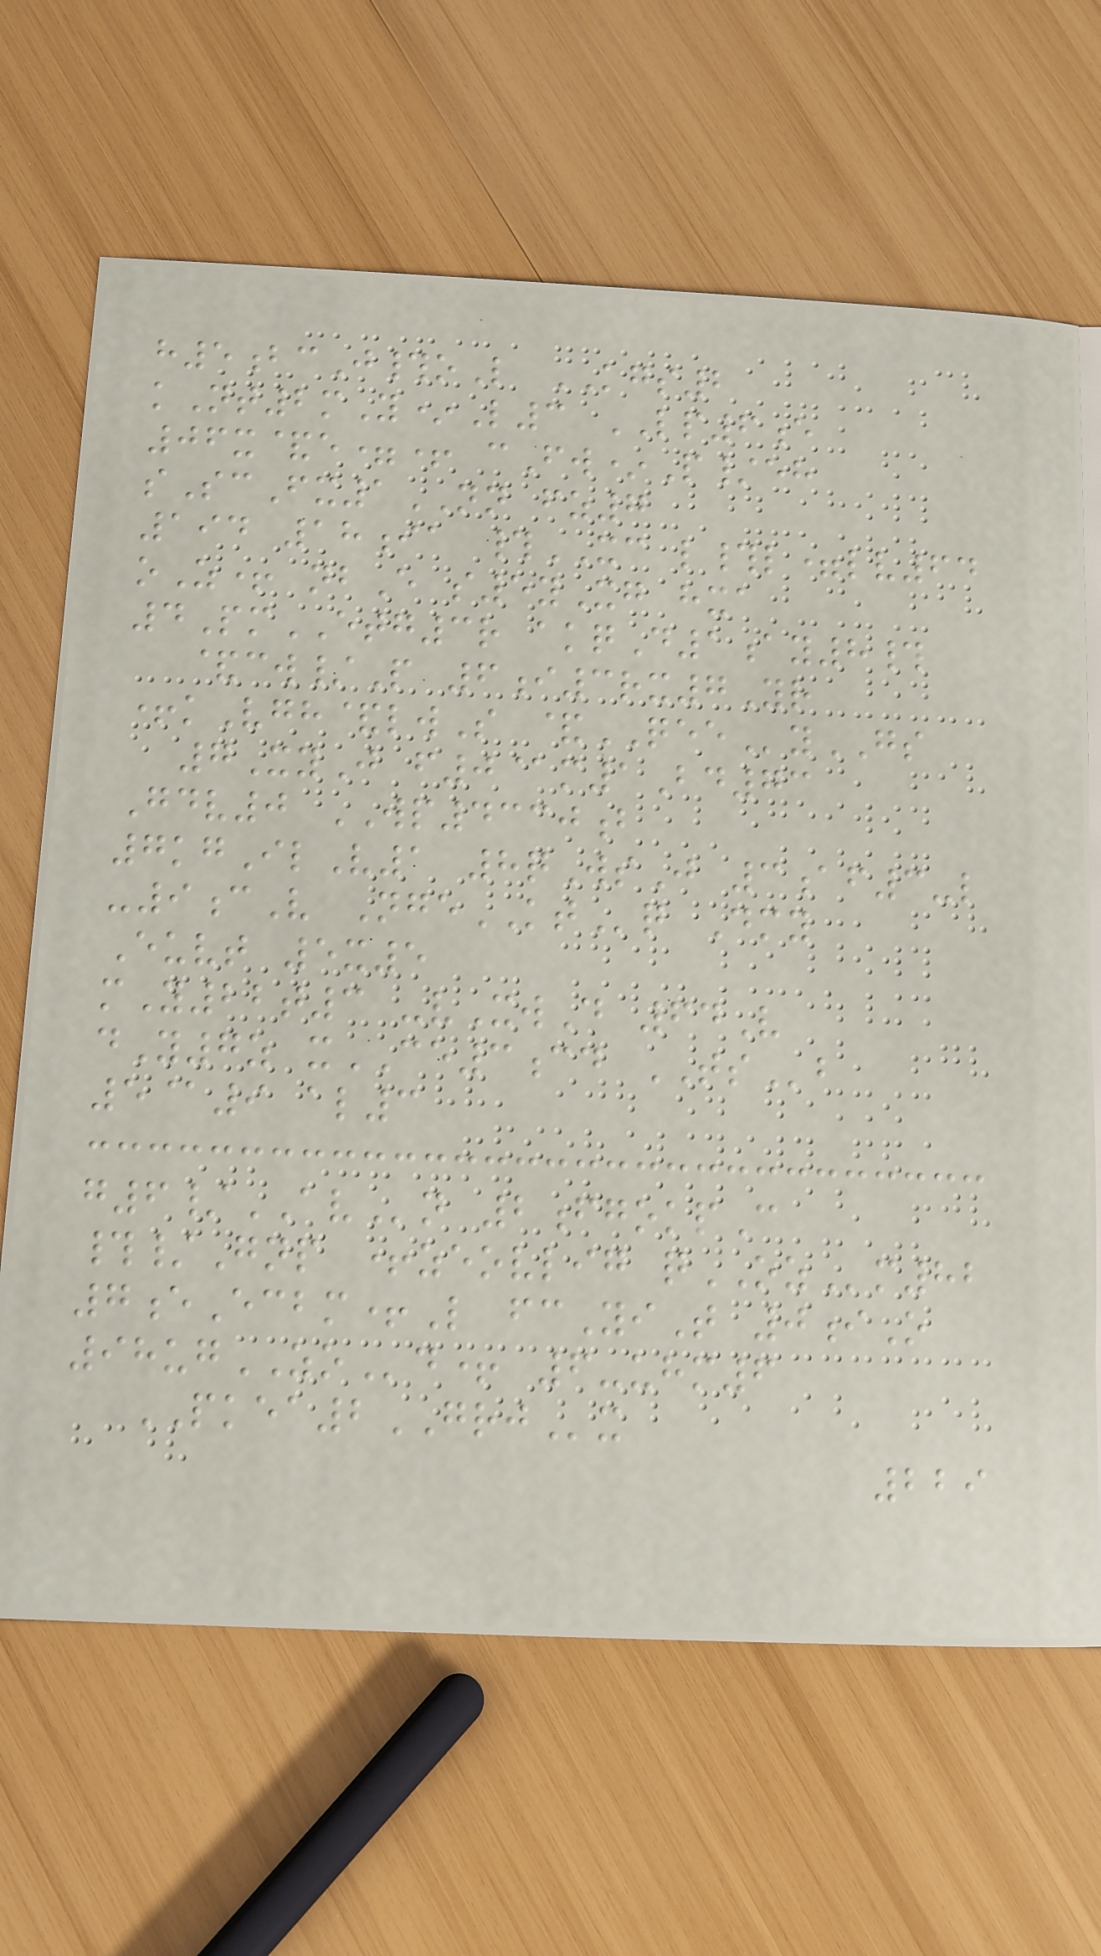h5bcJ#oL KGS2
kNt2mY*L3 LP6e
06x&e=+ cFw*P/eh
sScFx1NN fz7
194 18ia #XC l#l=lv64
oZ+ nbE s5yXg hxa
4PmETG3r akqD1ay8#
&cw/P 6i3rx7Yr
+kVgh&lwS &QEEyGS
7XyJ f0@m1Bd73
Gdv0 WP4330b
7kgIlV1 8qWsJ 3af3-l
-9cV NgeKTq Dmy
Euvt 5x5
mY22t3 -vXwD 64V
dY7z xCE3cd TSb
5@9 al3
g6/AVn 2fgokpC
#/Gnp +zeovlig qOZm82
7eEcbm+L fcYiT 0iO
98ugZOd+ 6-uhm6
PKEA2GRJx
229
